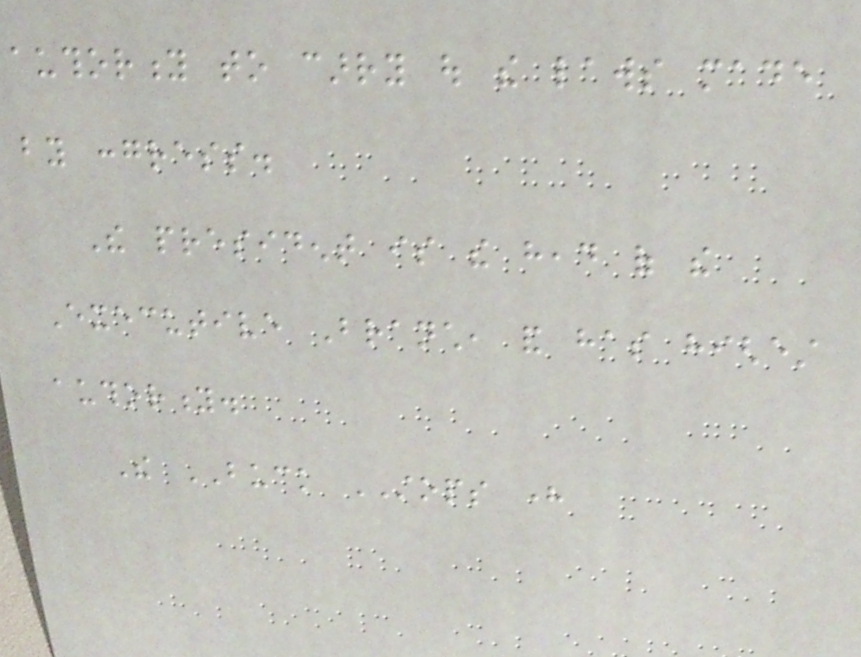authority to carry out the laws made
by congress.
The president is the head of the
Executive Branch, and has highest
authority.
The BUCK STOPS here
